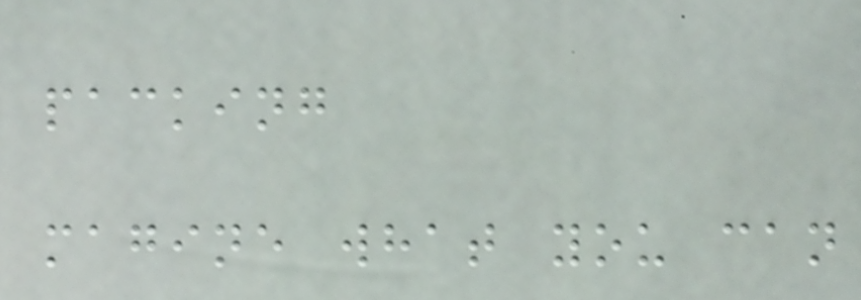packing
magine what you can
